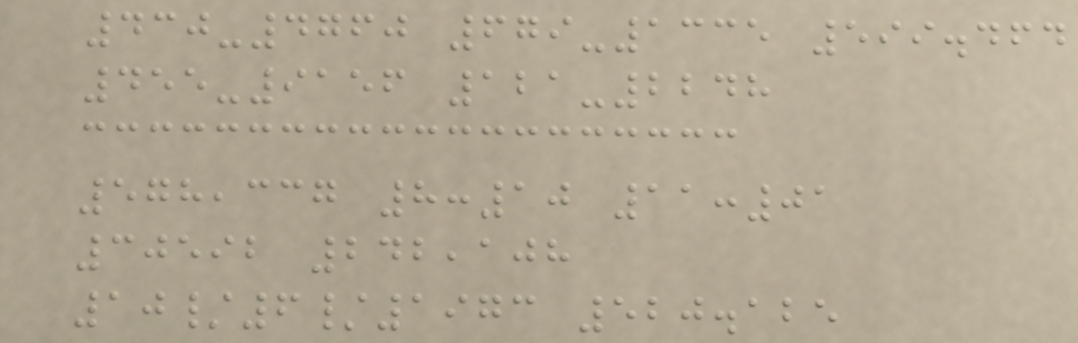430-4760 679-1335 599.464
455-9156 121-2248
578,337 8:10 11:01
30592 242,108
10/6/1973 520.125
